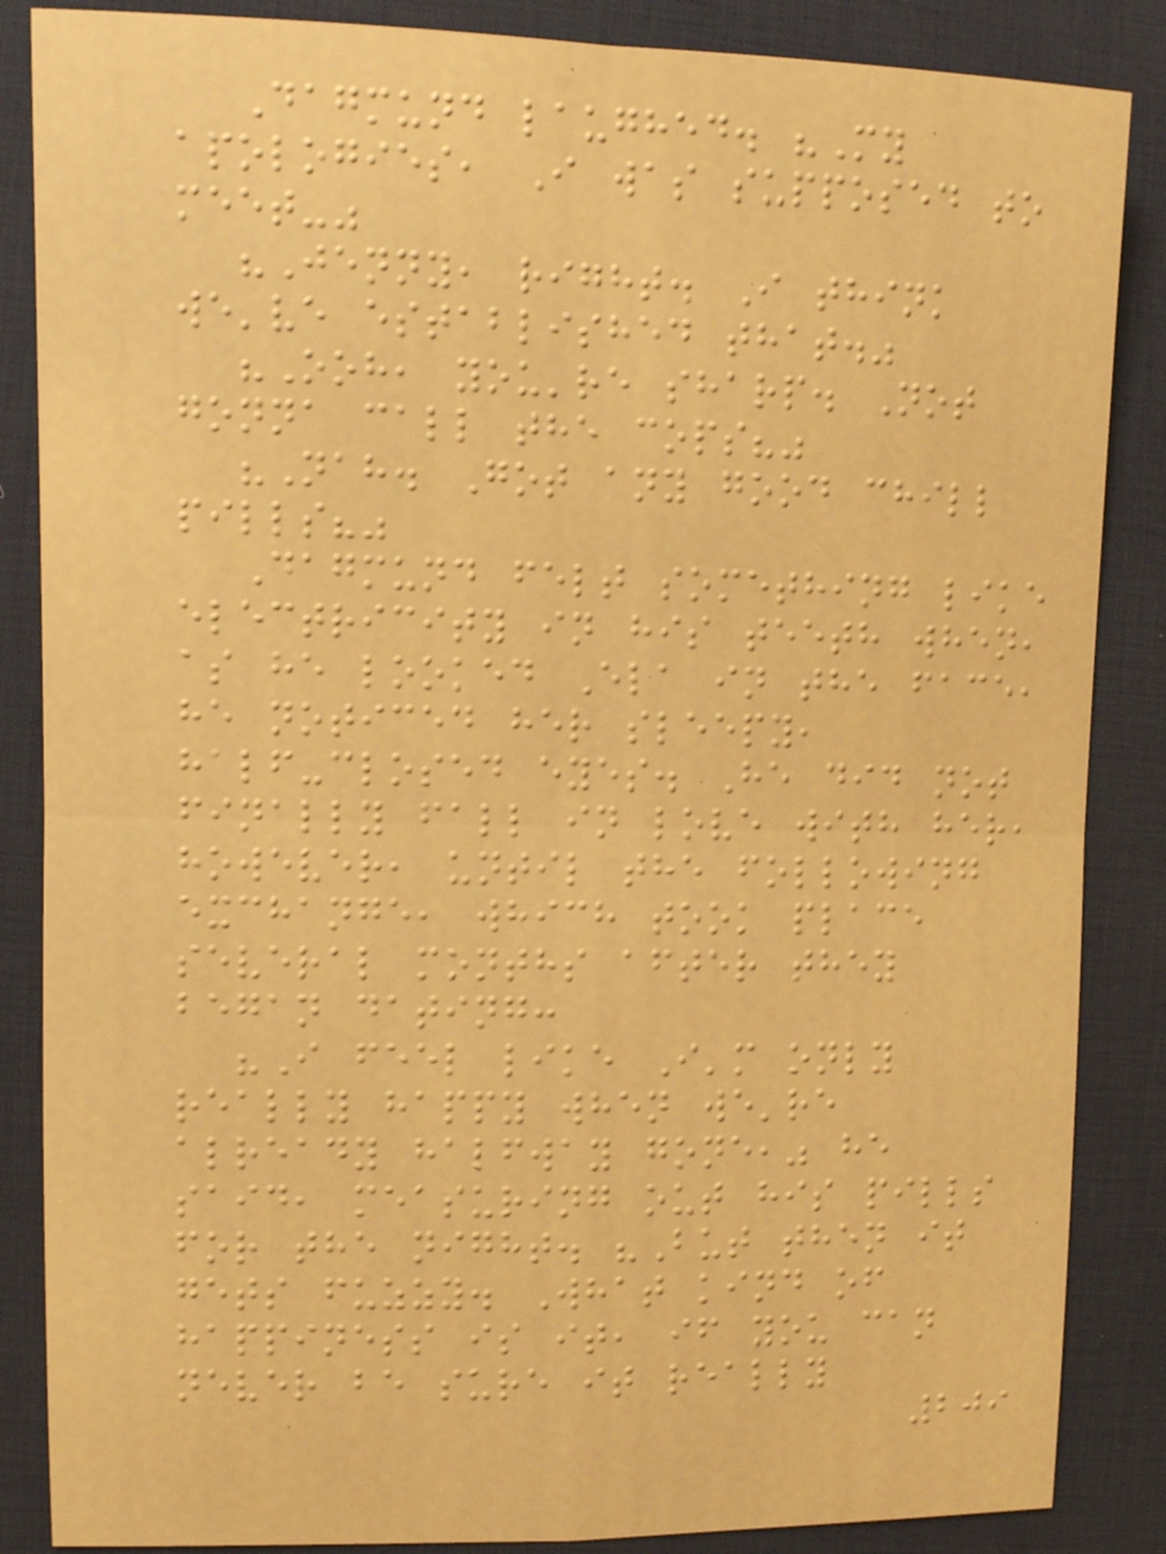Dagmund laughed. "My
apologies, I was supposed to
meet-"
"Jenny, right. I think
we've established that."
"Ooh, you're sharp. Not
gonna call the cops?"
"Nah. Got any good chill
pills?"
Dagmund felt something like
electricity in his teeth when,
as he looked Ela in the face,
he noticed her sleepy,
half-closed eyes. He did not
finally fall in love with her,
however, until the following
exchange, which took place
several months after they
began dating:
"I feel like I'm only
really happy when we're
already halfway gone," he
said, measuring out his pills
for the night. "But then it
gets fuzzy. What kind of
happiness is it, if you can
never be sure it really
209
